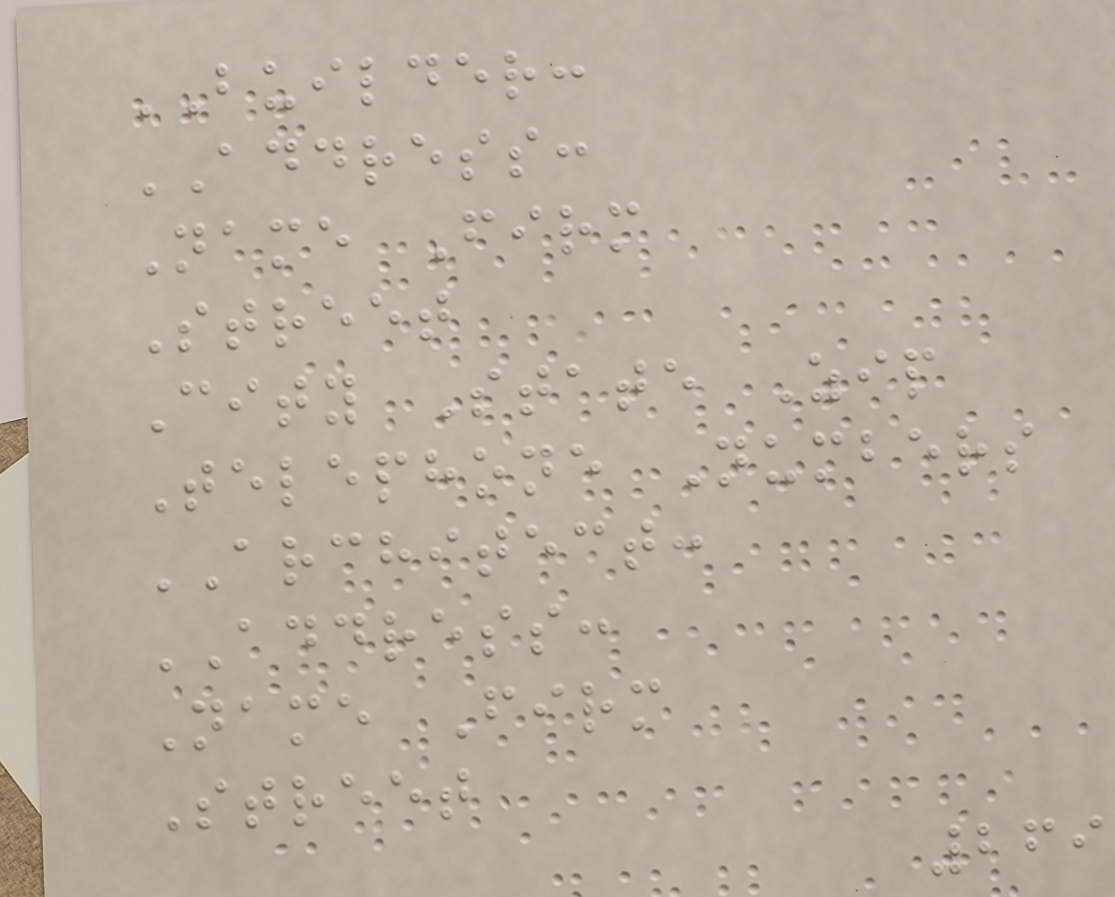BUILDER:
ADDRESS:
Name Firm
Street
City State Zip
Telephone Numbers
ARCHITECT:
ADDRESS:
Name Firm
Street
269
